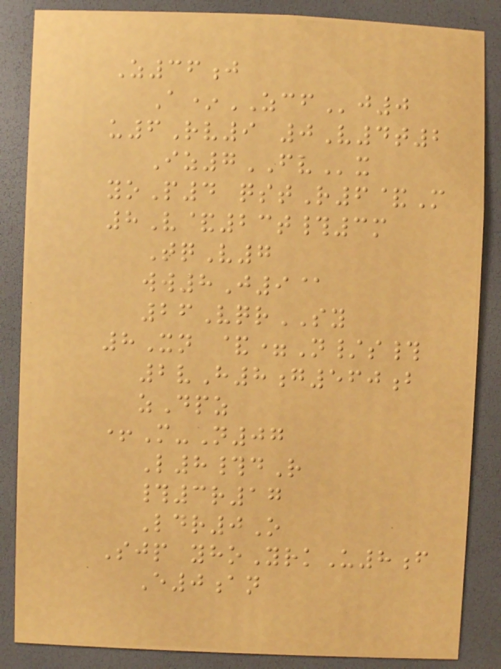Z36j
A*ZCFj0
u6Rv9 0V4t2
Iz7FVx
yoP4 qstR6&M
8V&23t#3m
TqV7
ww8J9@
26VqrSY
8Xn &=N/s#
2vH8g560b
zDpz
+M-N07
L8#dR
#3r17
Ldr0O
Sjp yhoYrkU8f
E0an
